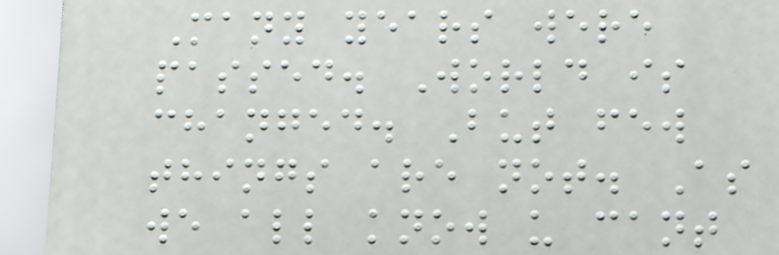Many years were
passed. World is
changed. But few
things are not. As
we all know u cant
